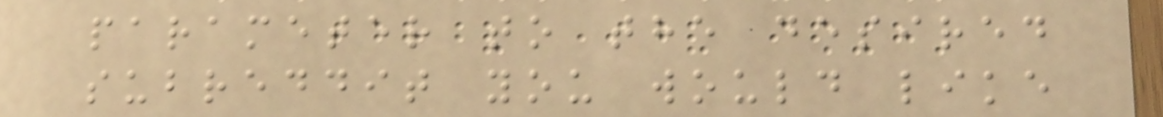parameter to the desired
subreddit you would like
